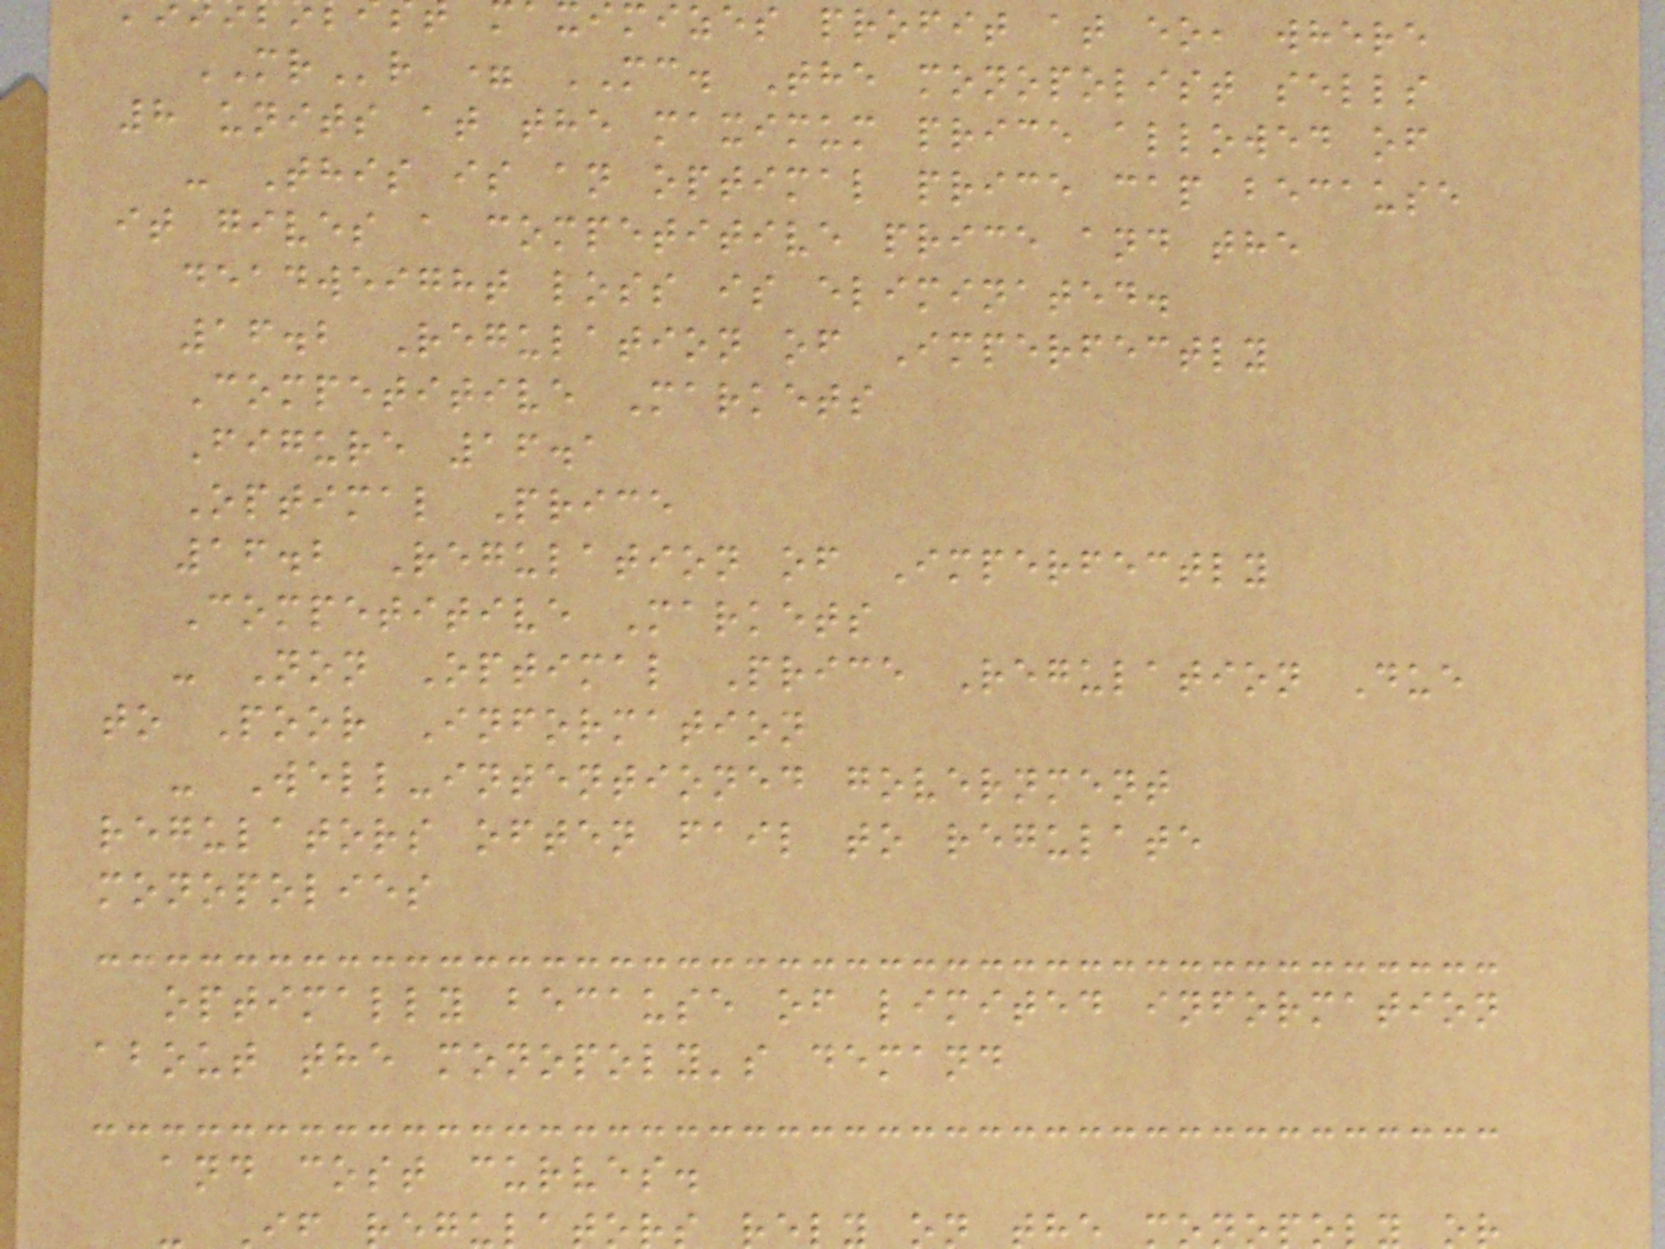ximizes profit at eo, where
MRr = MC. The monopolist sells
8 units at the maximum price allowed of
- This is an optimal price cap because
it gives a competitive price and the
deadweight loss is eliminated.
16.2 Regulation of Imperfectly
Competitive Markets
Figure 16.1
Optimal Price
16.2 Regulation of Imperfectly
Competitive Markets
- Non Optimal Price Regulation Due
to Poor Information
- Well-intentioned government
regulators often fail to regulate
monopolies
optimally because of limited information
about the monopoly's demand
and cost curves.
